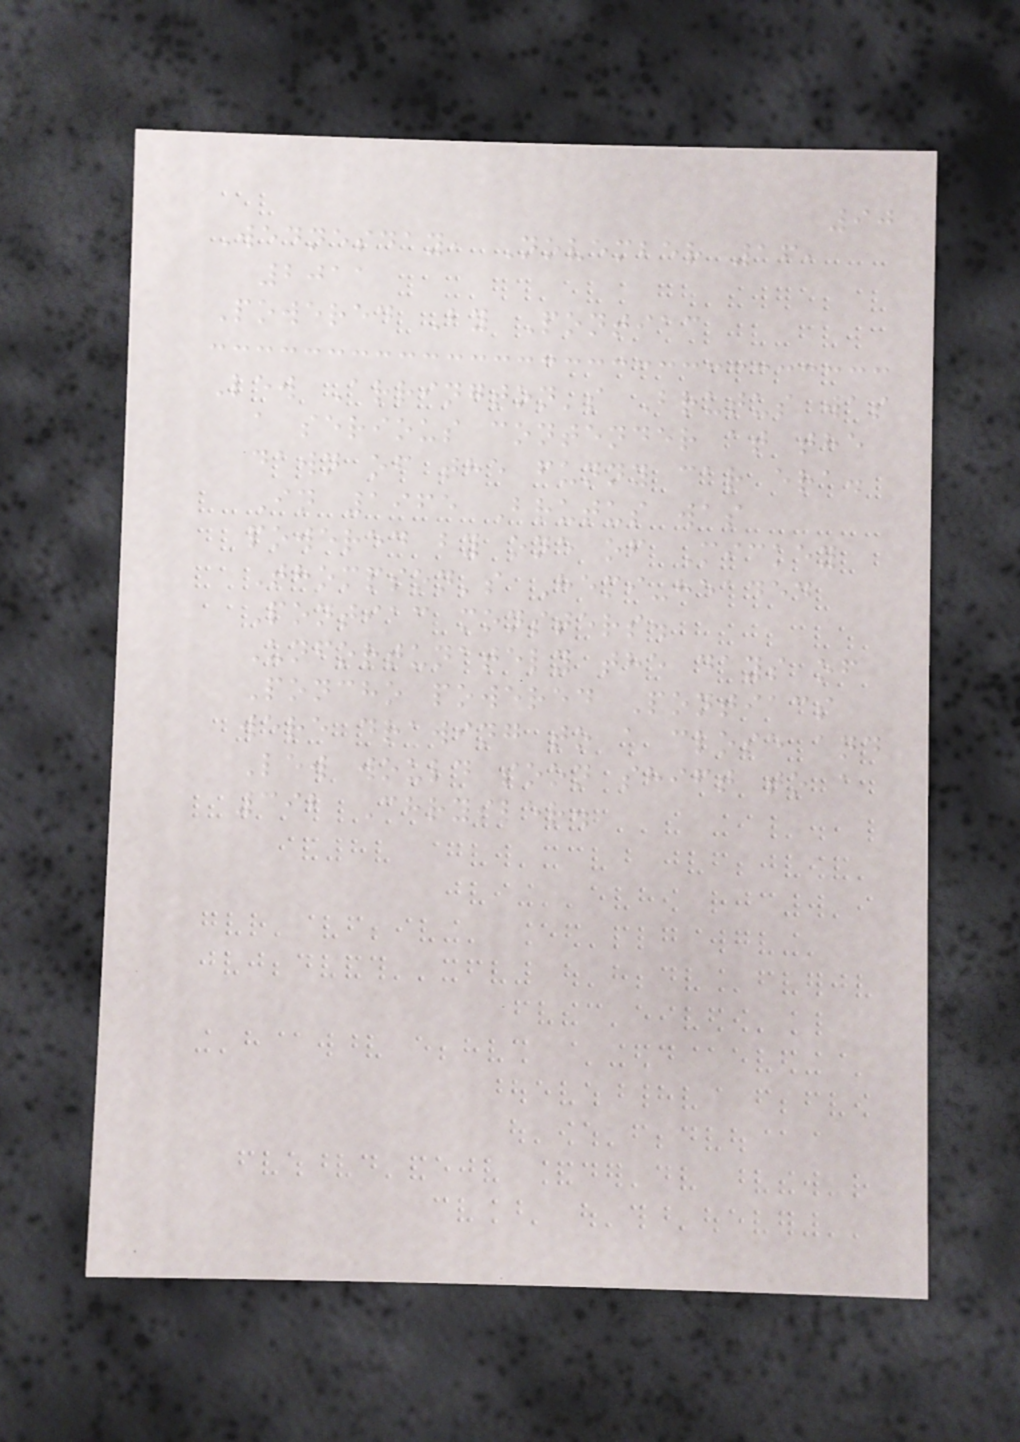90
Wednesday, November 16,
2011
Powered By Pontiac
Lew Arrington's Brutus was
a serious contender at the
dawn of the funny car era.
In 1965 Brutus was
powered by one of Mickey
Thompson's Hemi-headed
Pontiac monsters.
Unfortunately the days of
Poncho powered Pontiacs
were drawing to a close and
Lew would soon shift to a
392 Chrysler.
